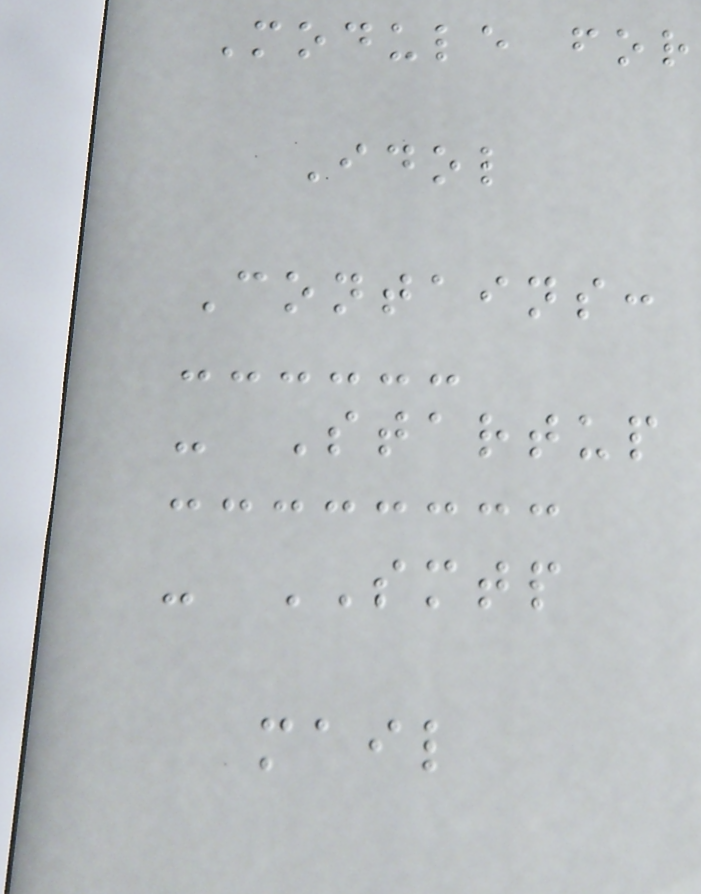Module for
Idol
Contains:
- Startup
- SMTP
mail
